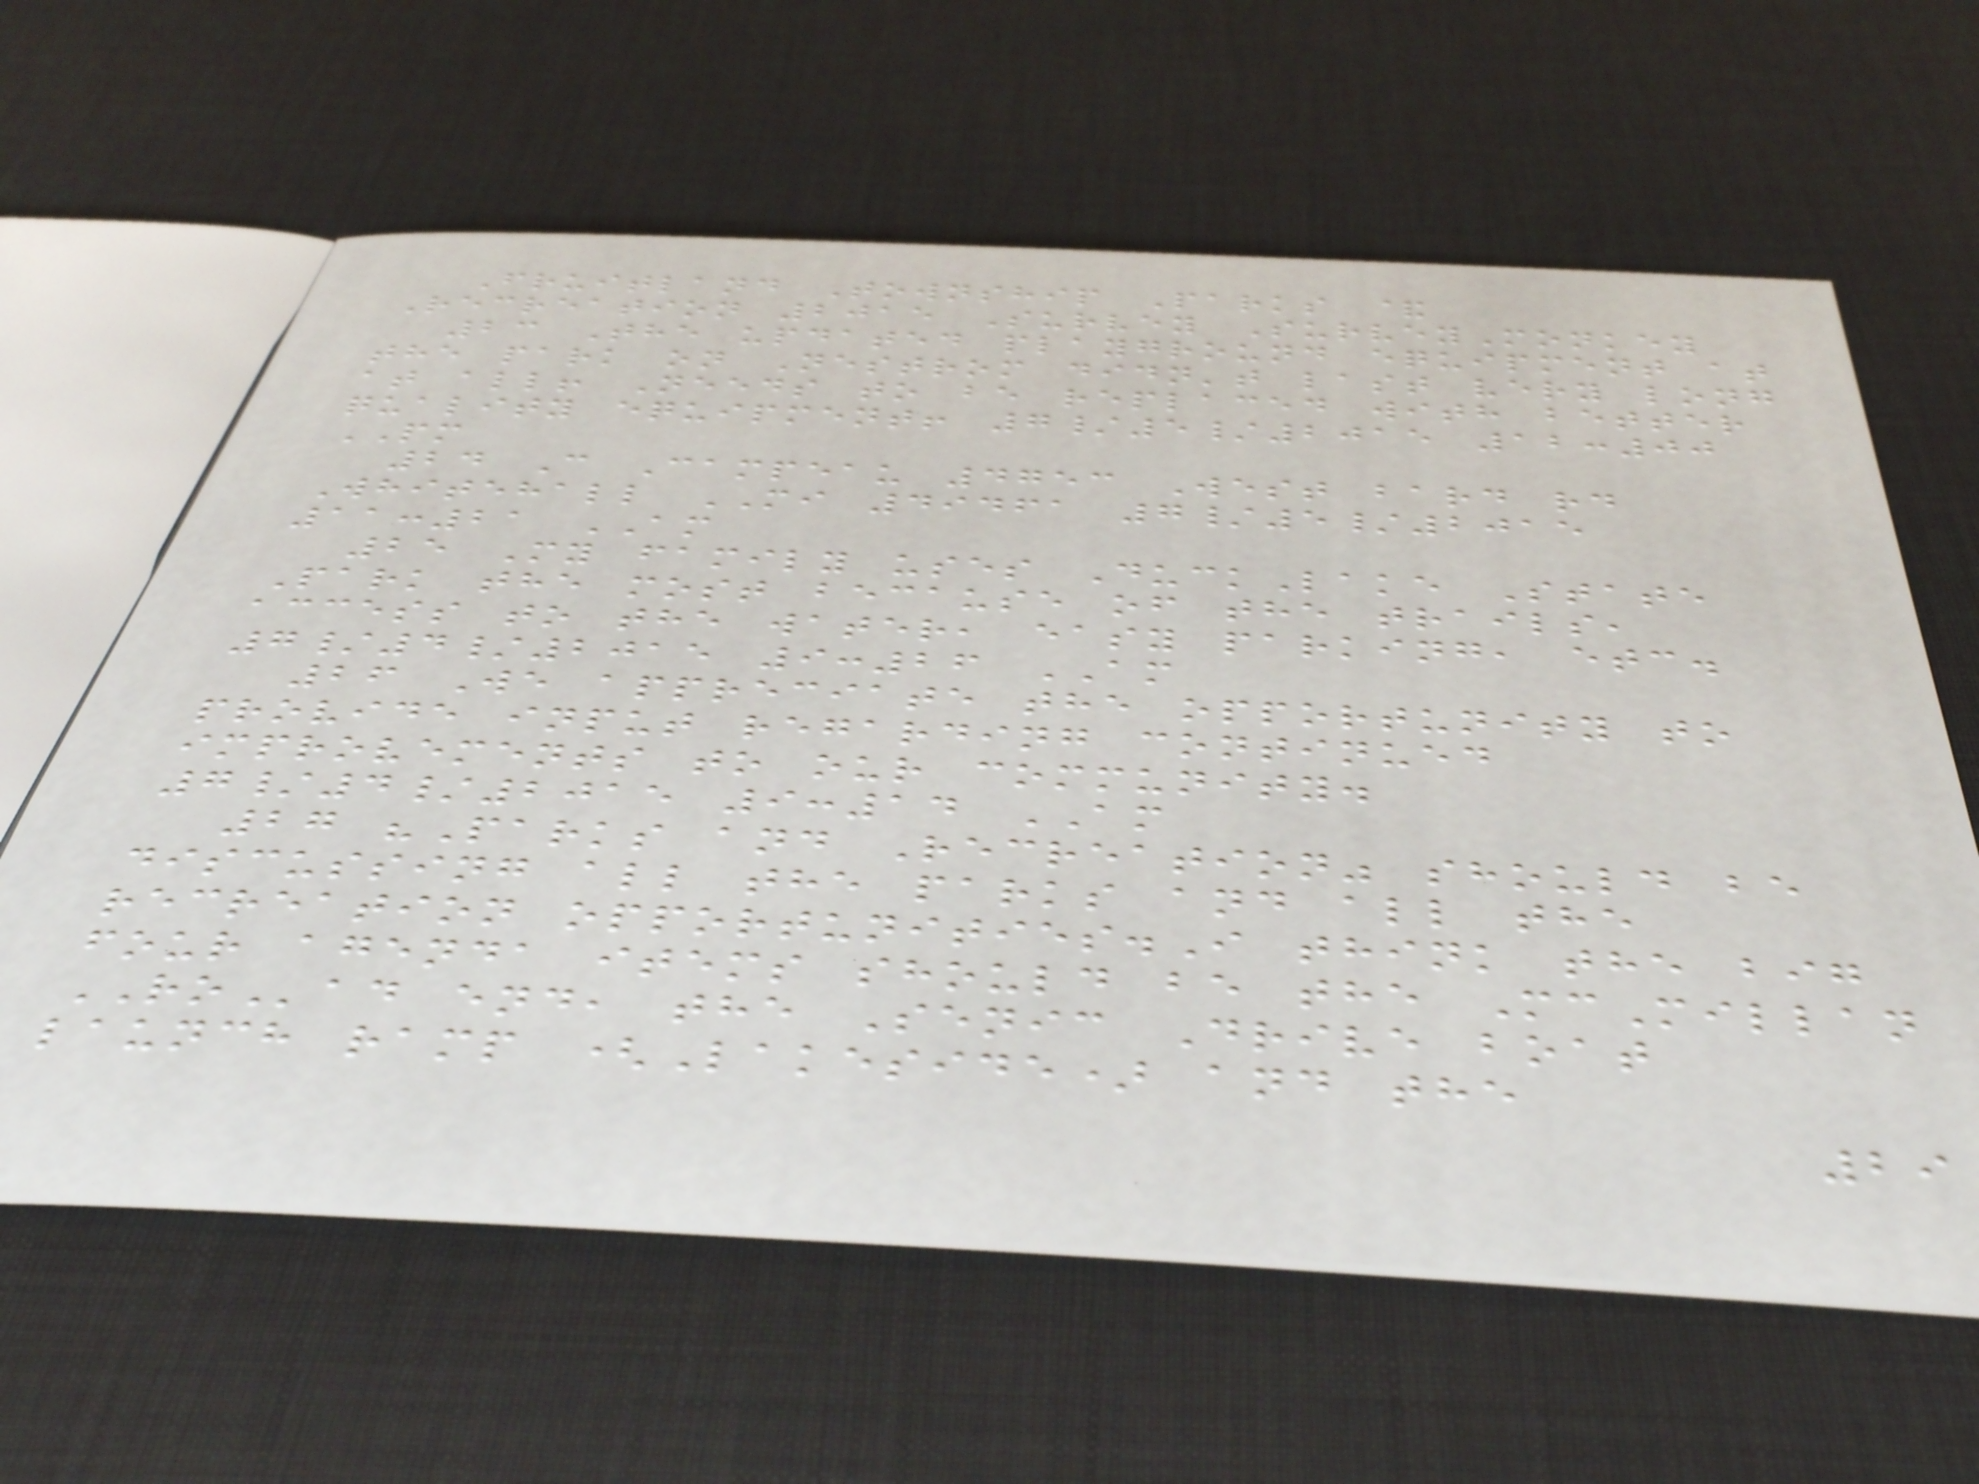Fruitland Township Parks &
Recreation 2015 Survey SurveyMonkey
23 The updated playground equipment at
the park on Nestrom didn't last very long
at all! Needs to be replaced with better
quality equipment! 7/5/2015 12:00
PM
24 C Campeau 4753 West bard rd
Whitehall MI 49461 7/5/2015
11:21 AM
25 My family uses DuckLake State
Park the most because of the trails,
access to the water, easy parking, etc.
7/4/2015 9:26 AM
26 We appreciate the opportunity to
provide input regarding continued
improvements to our community.
7/4/2015 9:14 AM
27 "Parks and Recreation" should be
discussing all the parks and all the
recreation opportunities.I think the big
four agenda items should be the McMillan
ROad end, the Senic Drive boat
launch ramp (Lakeside) and the
29
